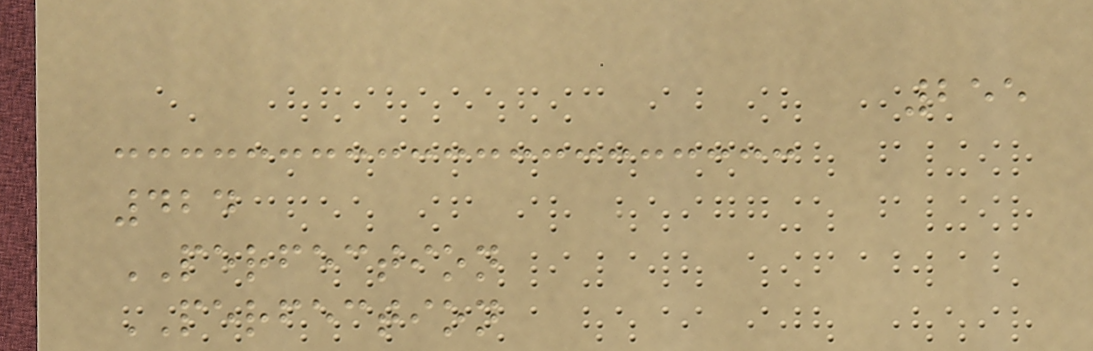255
424
PERFECTION
PERFECTION
